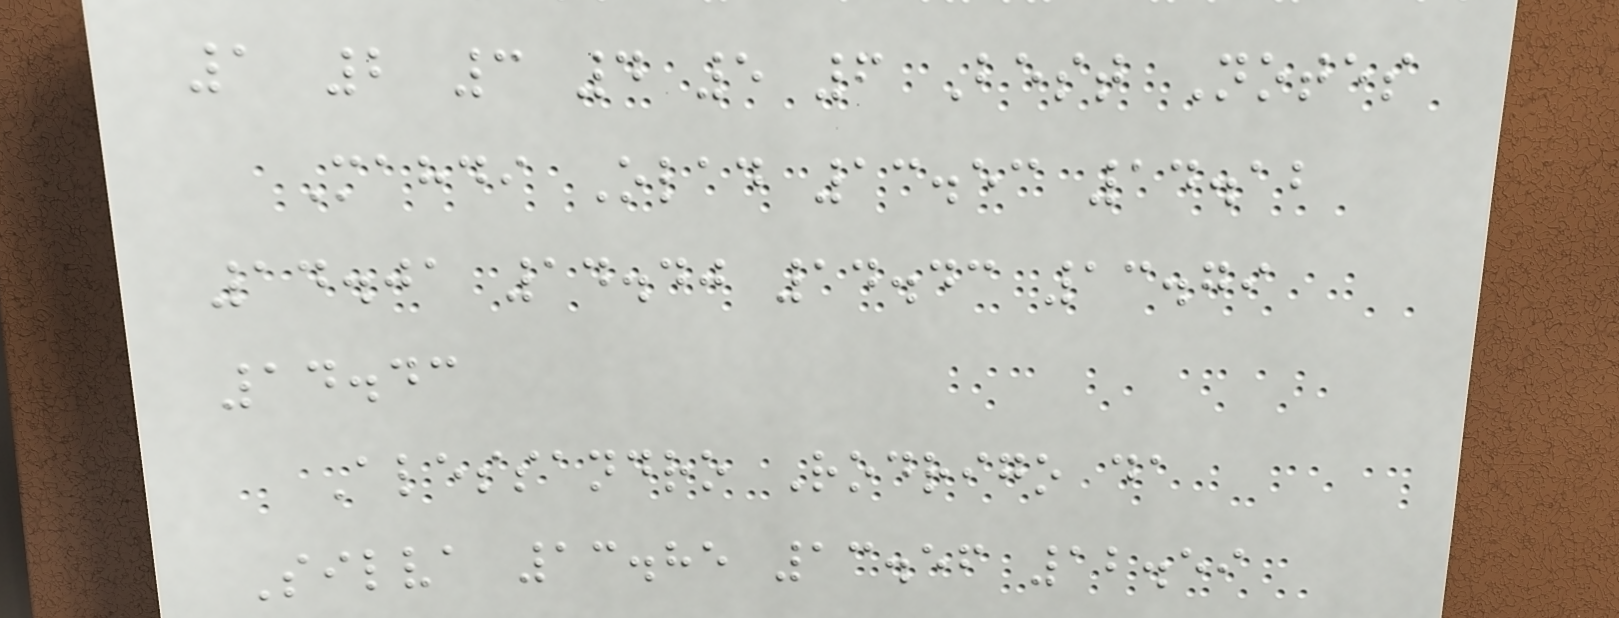1 2 3 4 5 6 Best Notes
Mahdi Olad 13.53 14.12
14.01 14.40 14.43 13.79
14.43
Alessandro Rodrigo da
Silva 13.85 13.56 12.59
